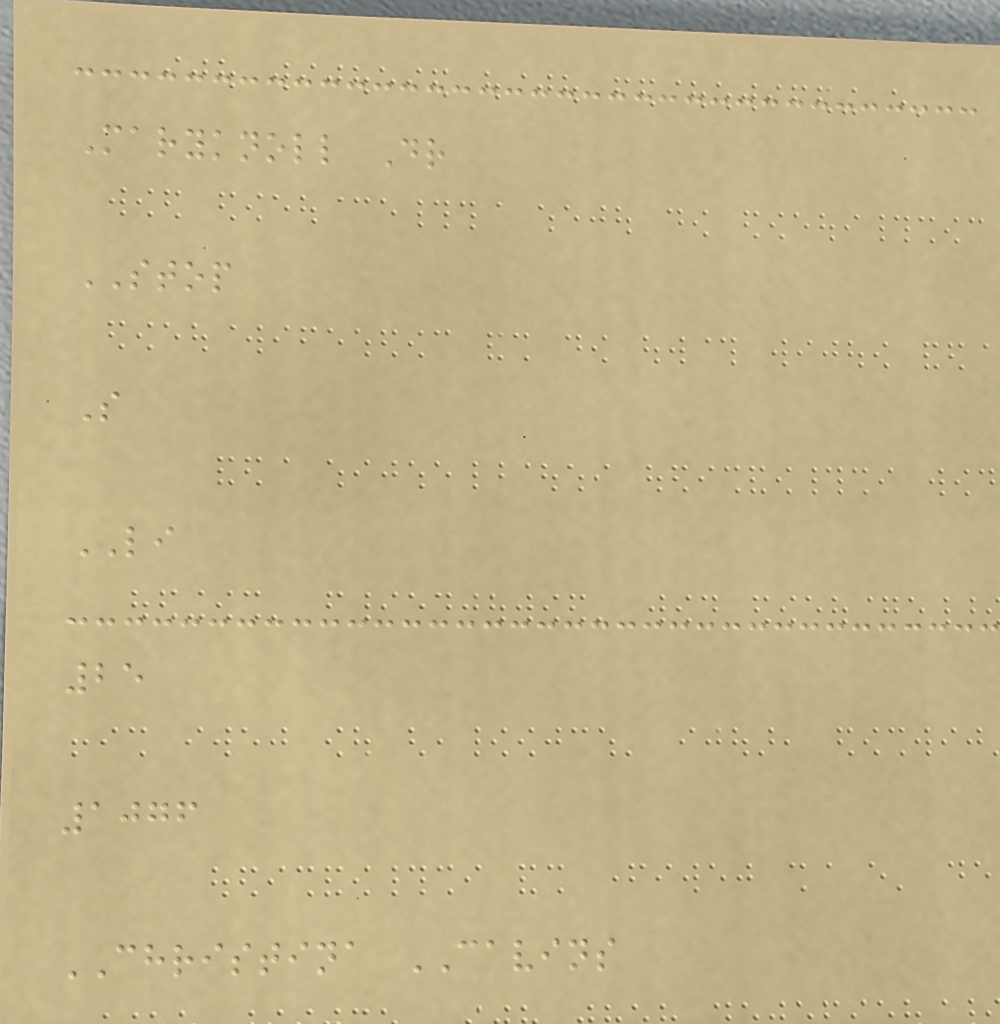Maryknoll Dr
STOP
S
LI
25
1076
CHRISTINA CAVINS
